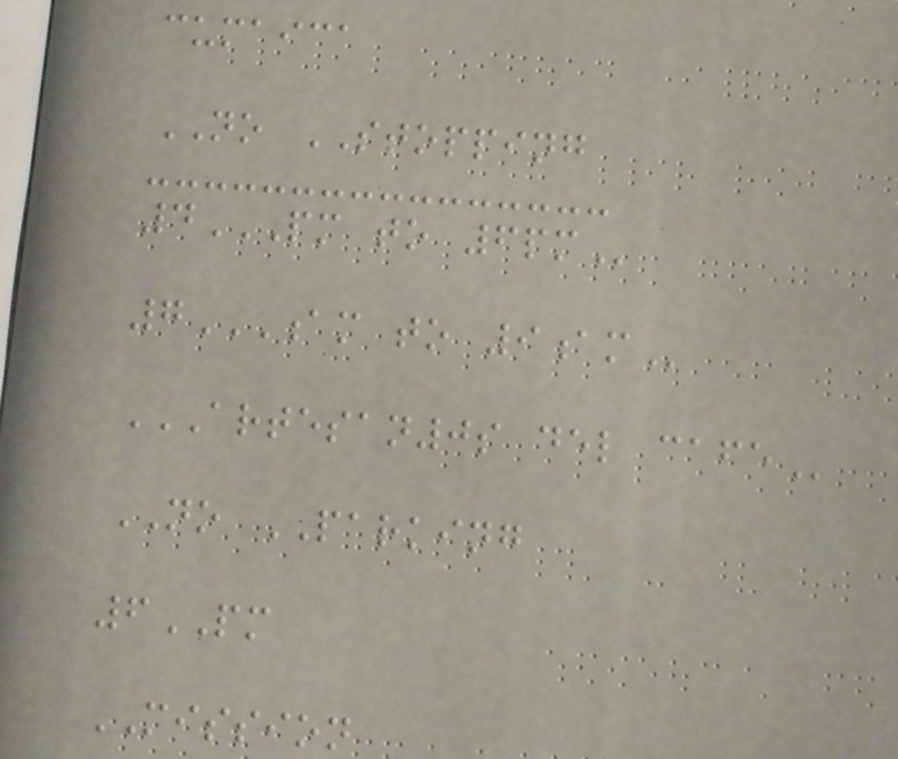cumaica
NO STOPPING
4PM TO 6PM
7AM TO 9AM
ARTESAN0S DEL CAFE
NO PARKING
6PM
MISSION
